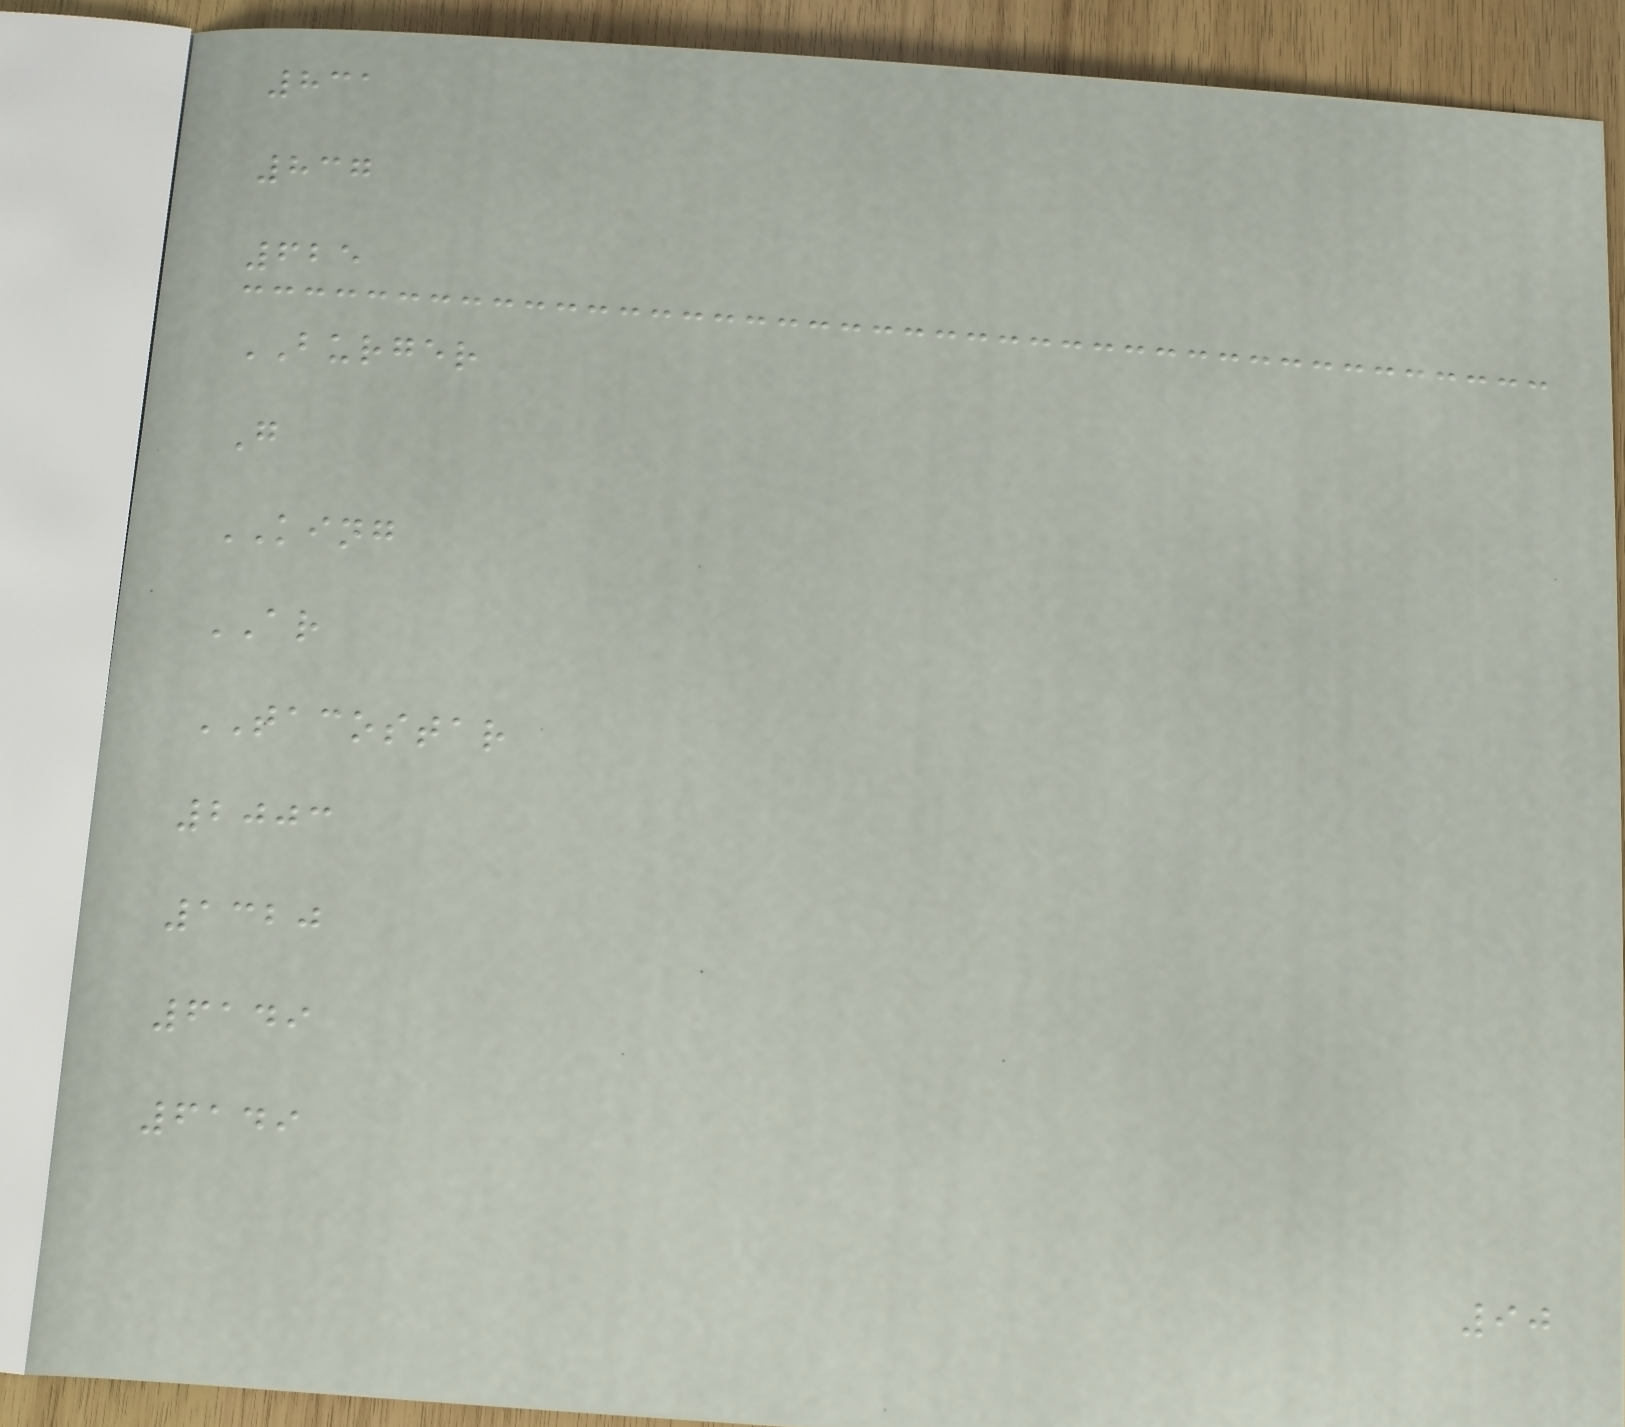831
837
625
BURGER
G
KING
AR
TACOSTAR
2003
1320
6149
6149
90
